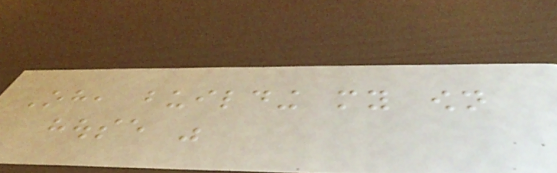Oh, building my own
house was
